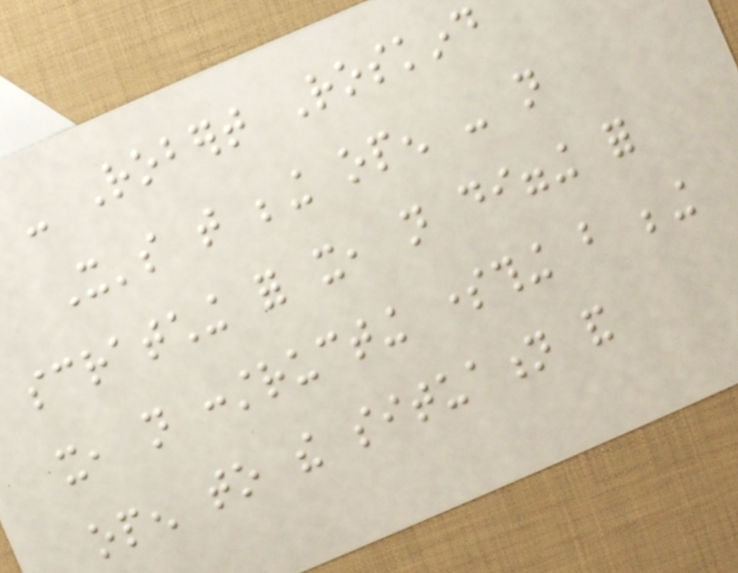- Robert Roskind
It's that being open - not
scratching for it, not digging for
it, not constructing something but being
open to the situation and
